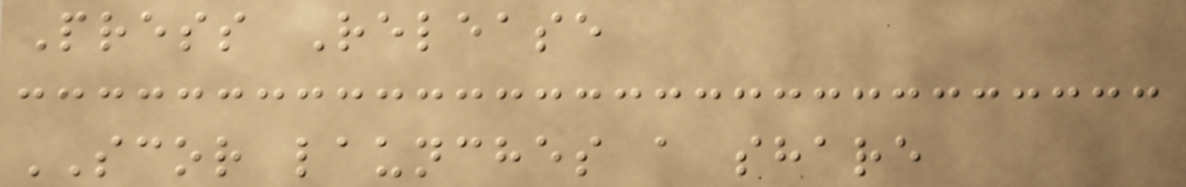Press Release
SCOR launches a share
